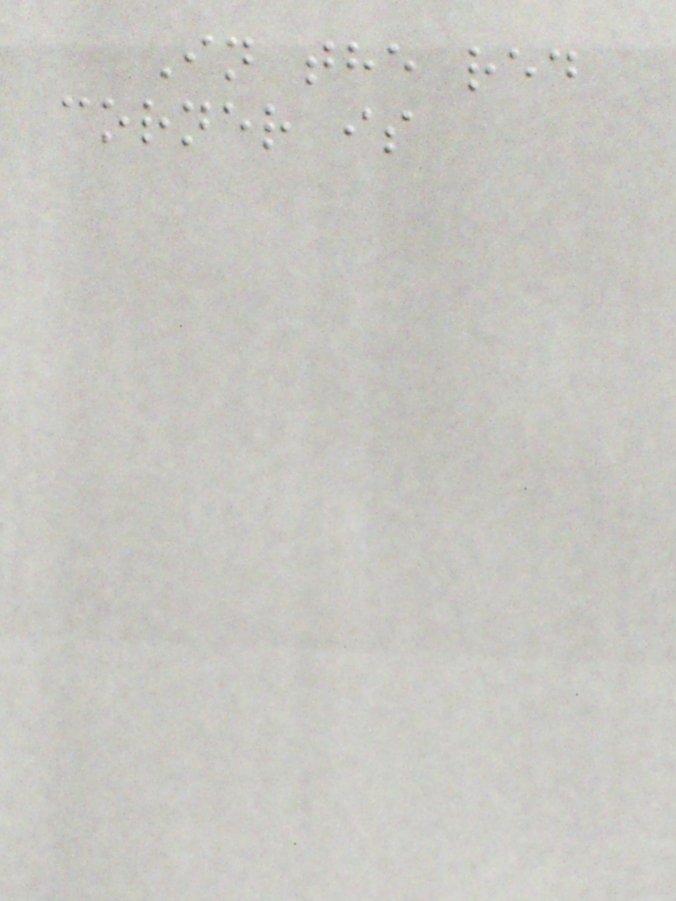In the red
corner is
